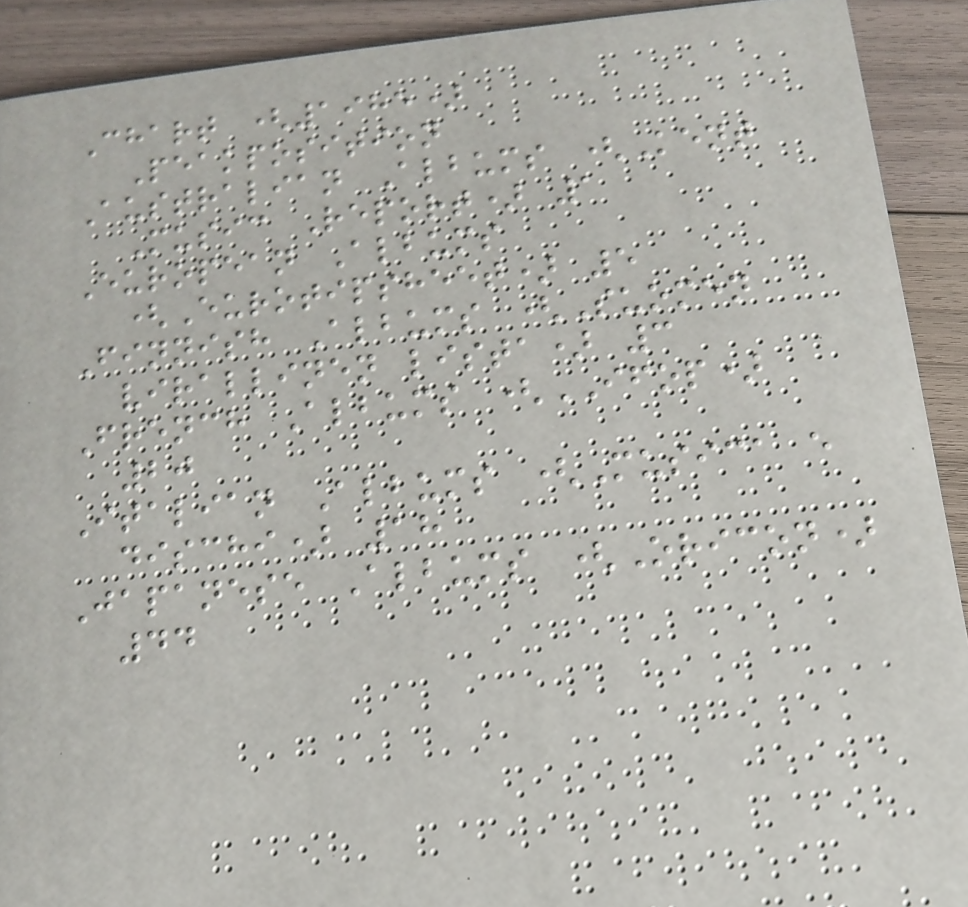Chart (1985)
Peakposition
Australian Albums (Kent
Music Report) 1
European Albums
(Eurotipsheet) 5
Finnish Albums (Suomen
virallinen lista) 3
French Albums (IFOP)
20
Italian Albums (Musica e
dischi) 18
Japanese Albums (Oricon)
44
